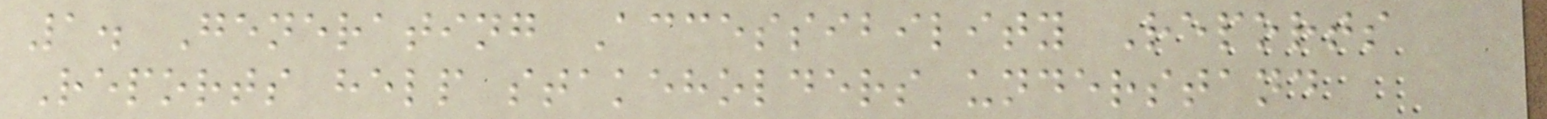1. Generating Accessibility Reports
Reports help stakeholders understand
